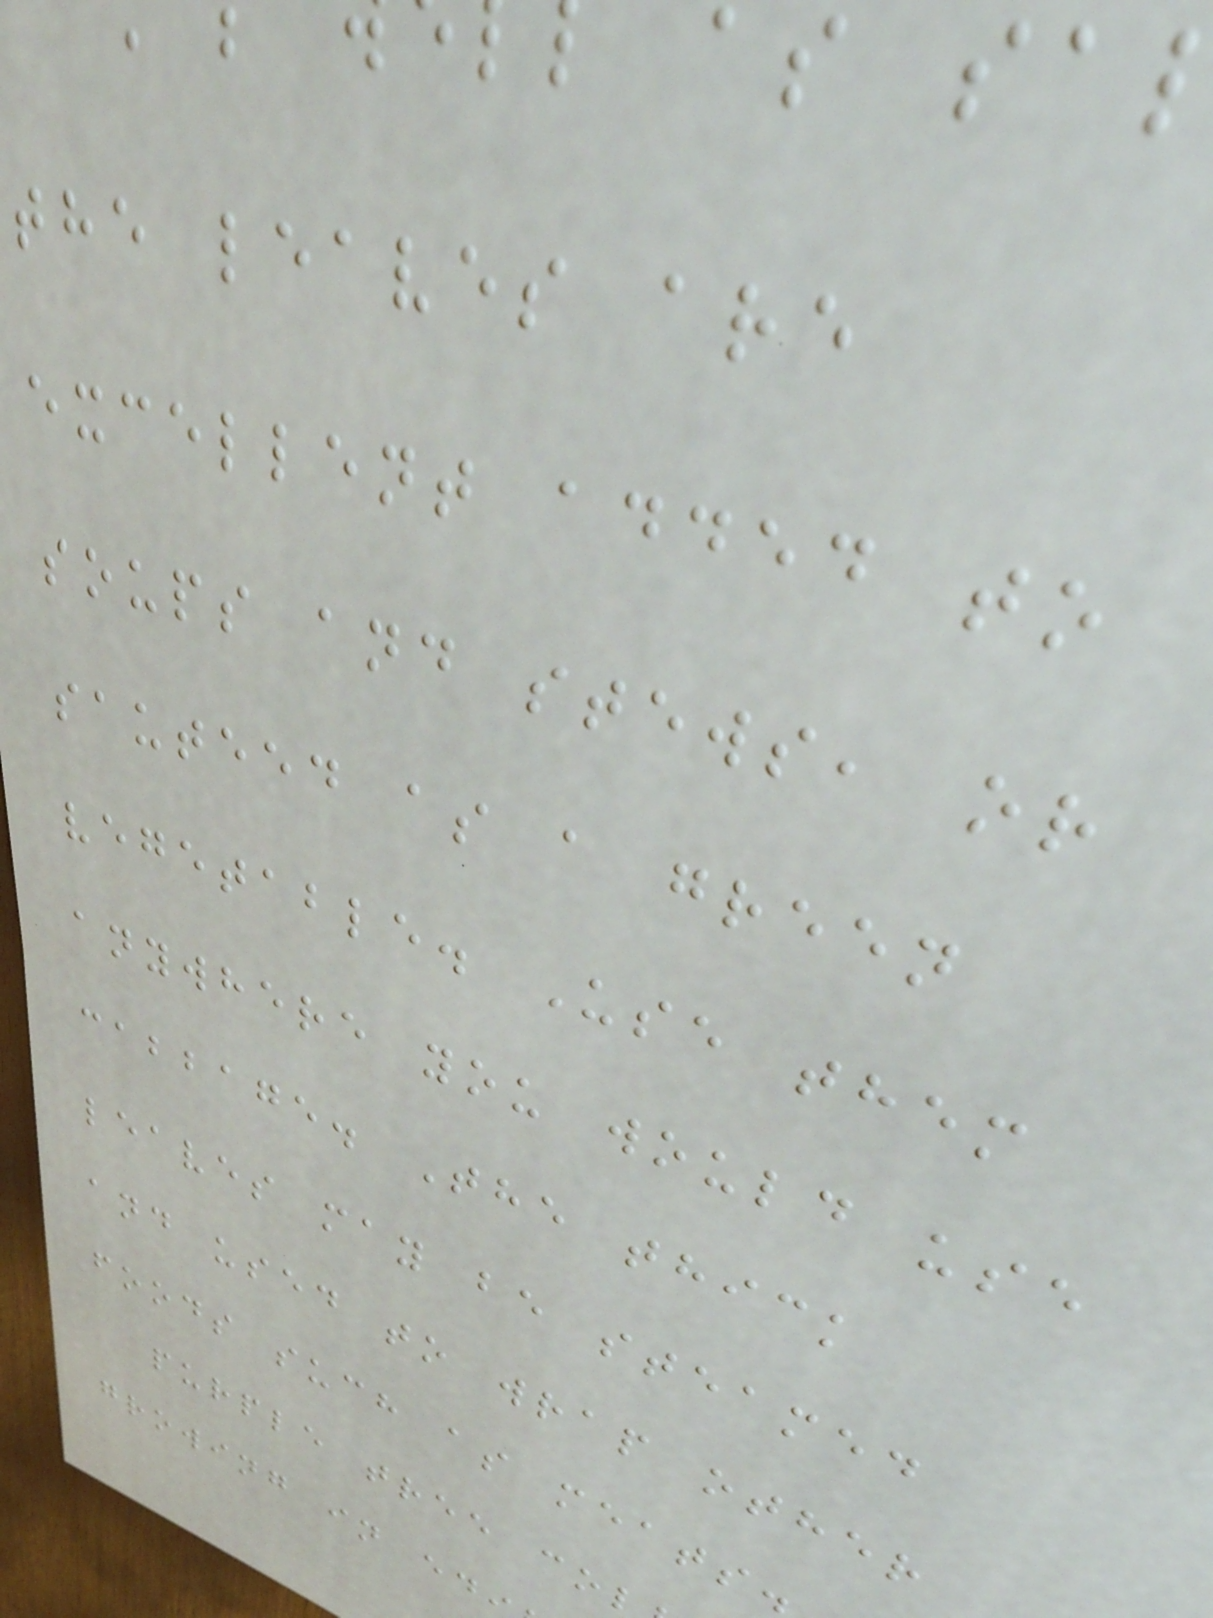as sa
the leaves are
excellent added to
soups and stews, or
sauteed as a green
vegetable. Use them
anywhere you would use
cabbage. The thick
leaves may be steamed
and used to wrap other
foods such as meats.
purple tree co
growing in ed
